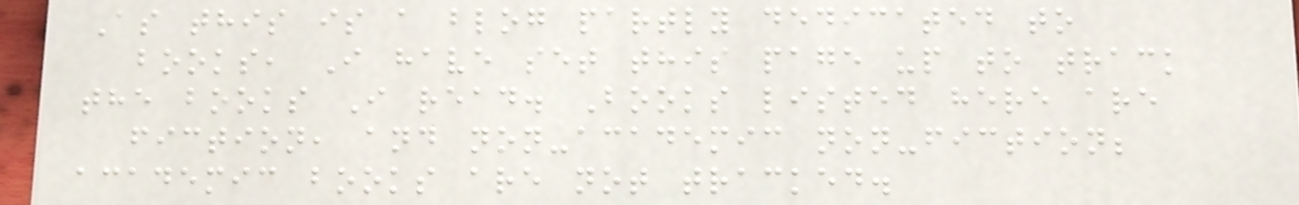As this is a blog partly dedicated to
books, I have set this page up to track
the books I read. Books listed here are
fiction, and non-academic non-fiction;
academic books are not tracked.
